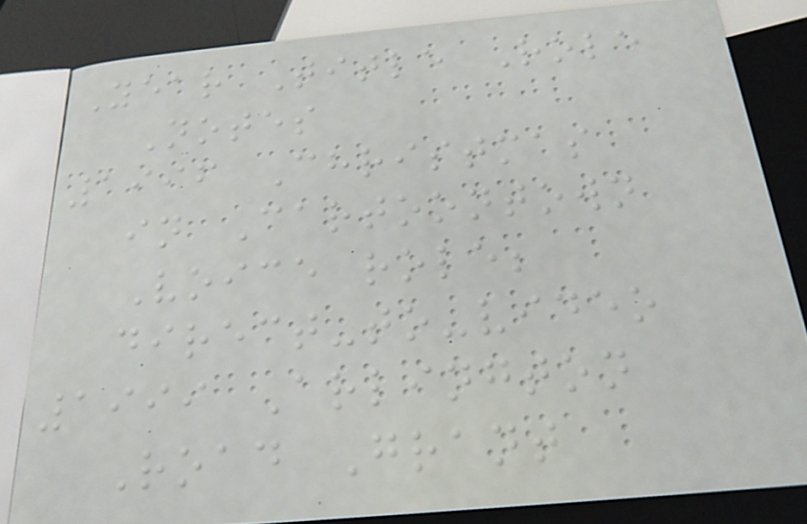Year Title Role
Notes
1996 Christmas
in Cartoontown
Voice role;
direct-to-video
1999 Arlington
Road Grant
